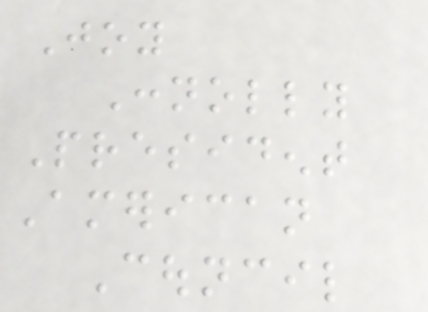Joy
Connolly
President
American
Council
